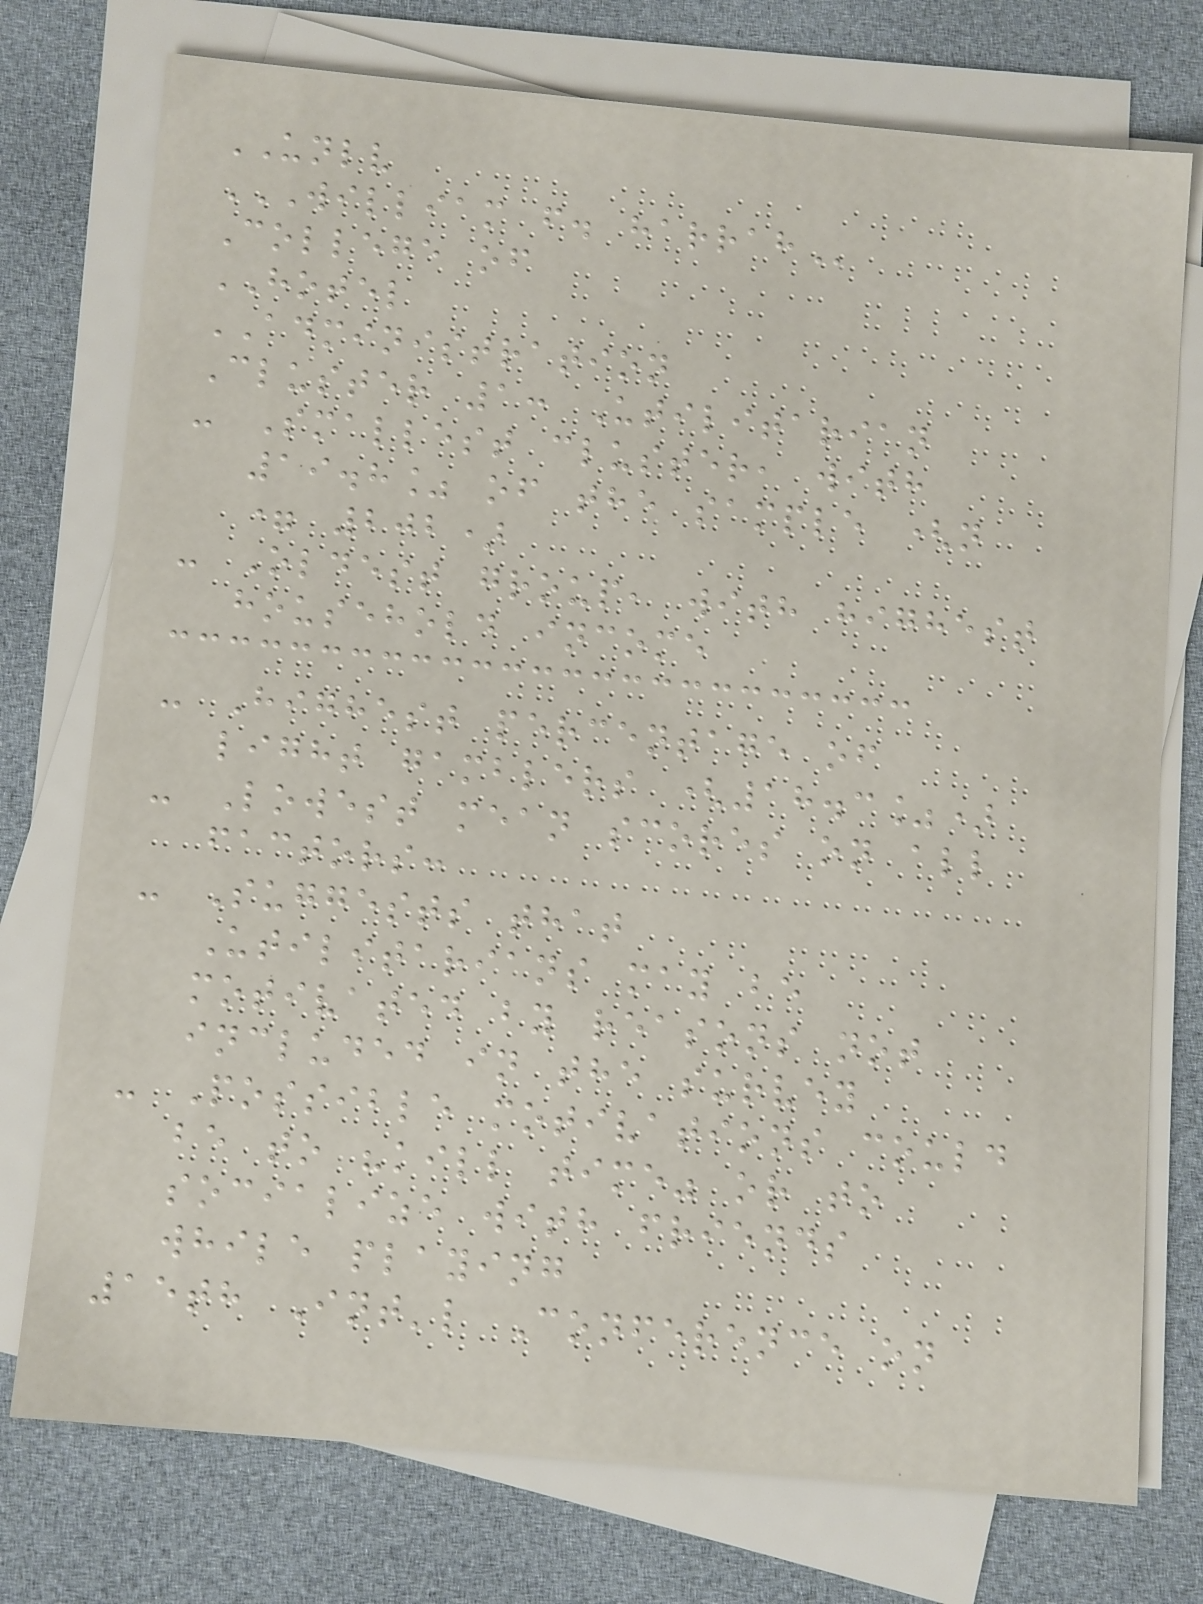UNLV
WILLIAM F. HARRAH
College of
HOTEL
ADMINISTRATION
Cluster 1: Utilitarian
- Smallest cluster, with
19.8% of the sample (n
= 202)
- Oldest group, with highest
household income
- Highest percentage of
light gamblers (18.3%)
- Lowest mean scores on all
factors:
- Suggests that
Utilitarians may be
motivated by reasons not
included in the survey
- Possible motivations could
be to "kill time" or to
socialize with friends
while playing
15th Int'l Conference on
